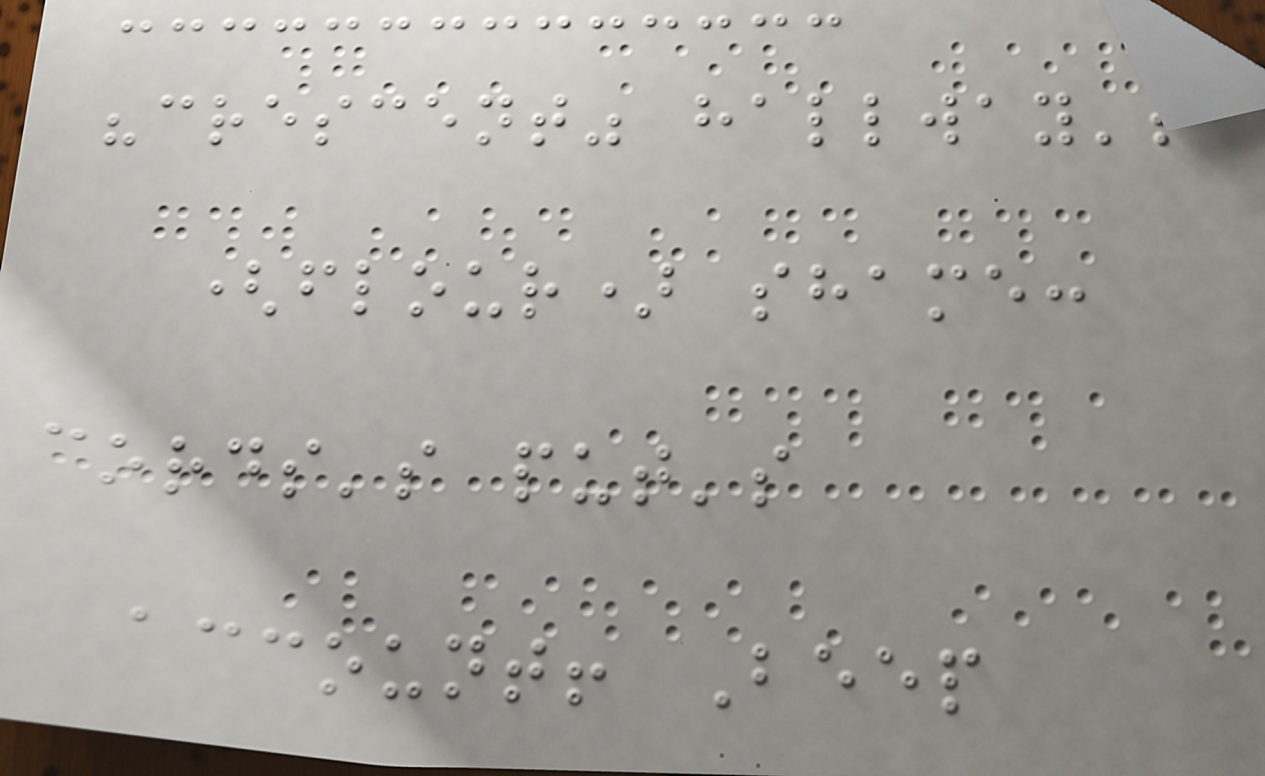"crescent" hallway's
(flour) shame:
cords's put's
account! Beep
